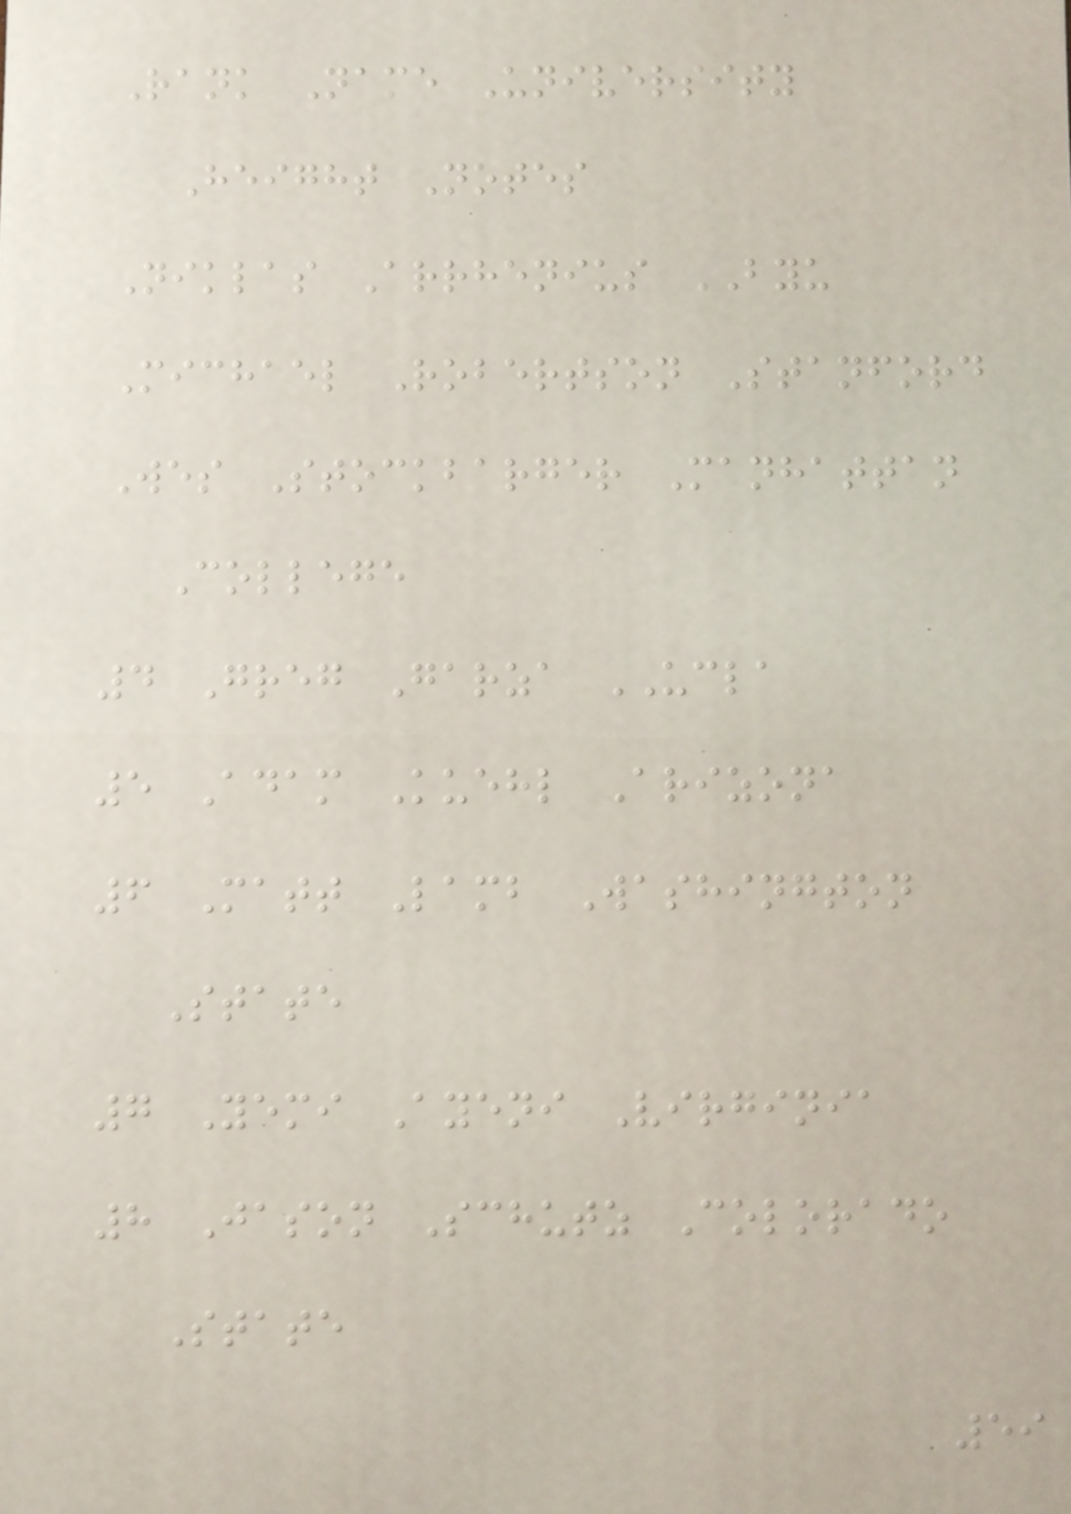Rank Name University
Height Notes
Niklas Arrhenius BYU
Michael Robertson Stanford
Wes Stockbarger Manhattan
College
4 Greg Garza UCLA
5 Adam Kuehl Arizona
6 Matt Lamb Washington
State
7 Yemi Ayeni Virginia
8 Jason Schutz Colorado
State
59
